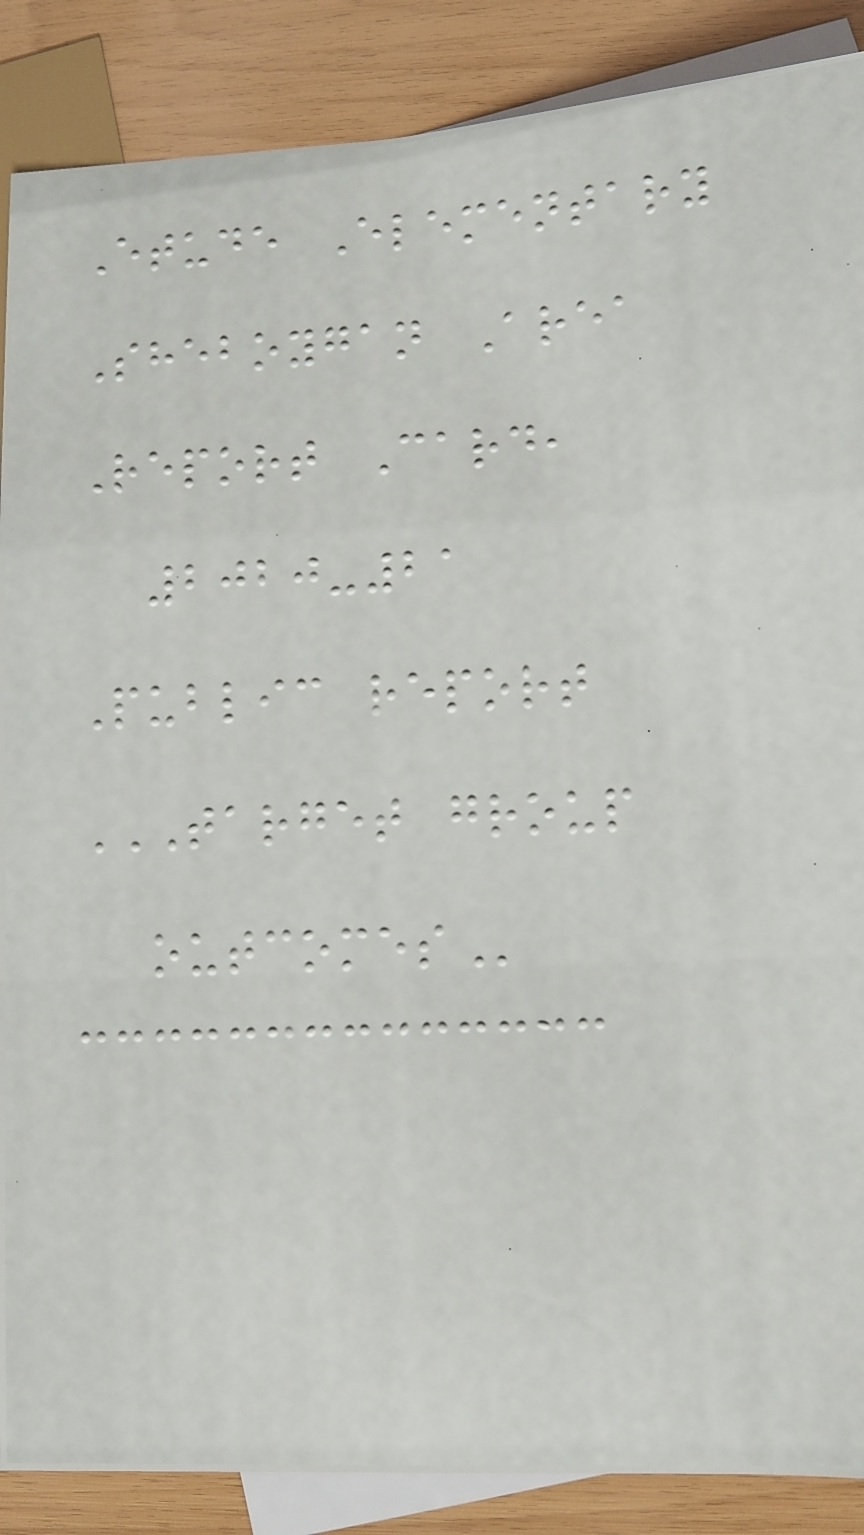Etude Elementary
Sheboygan Area
Report Card,
2020-21
Public report
TARGET GROUP
OUTCOMES
